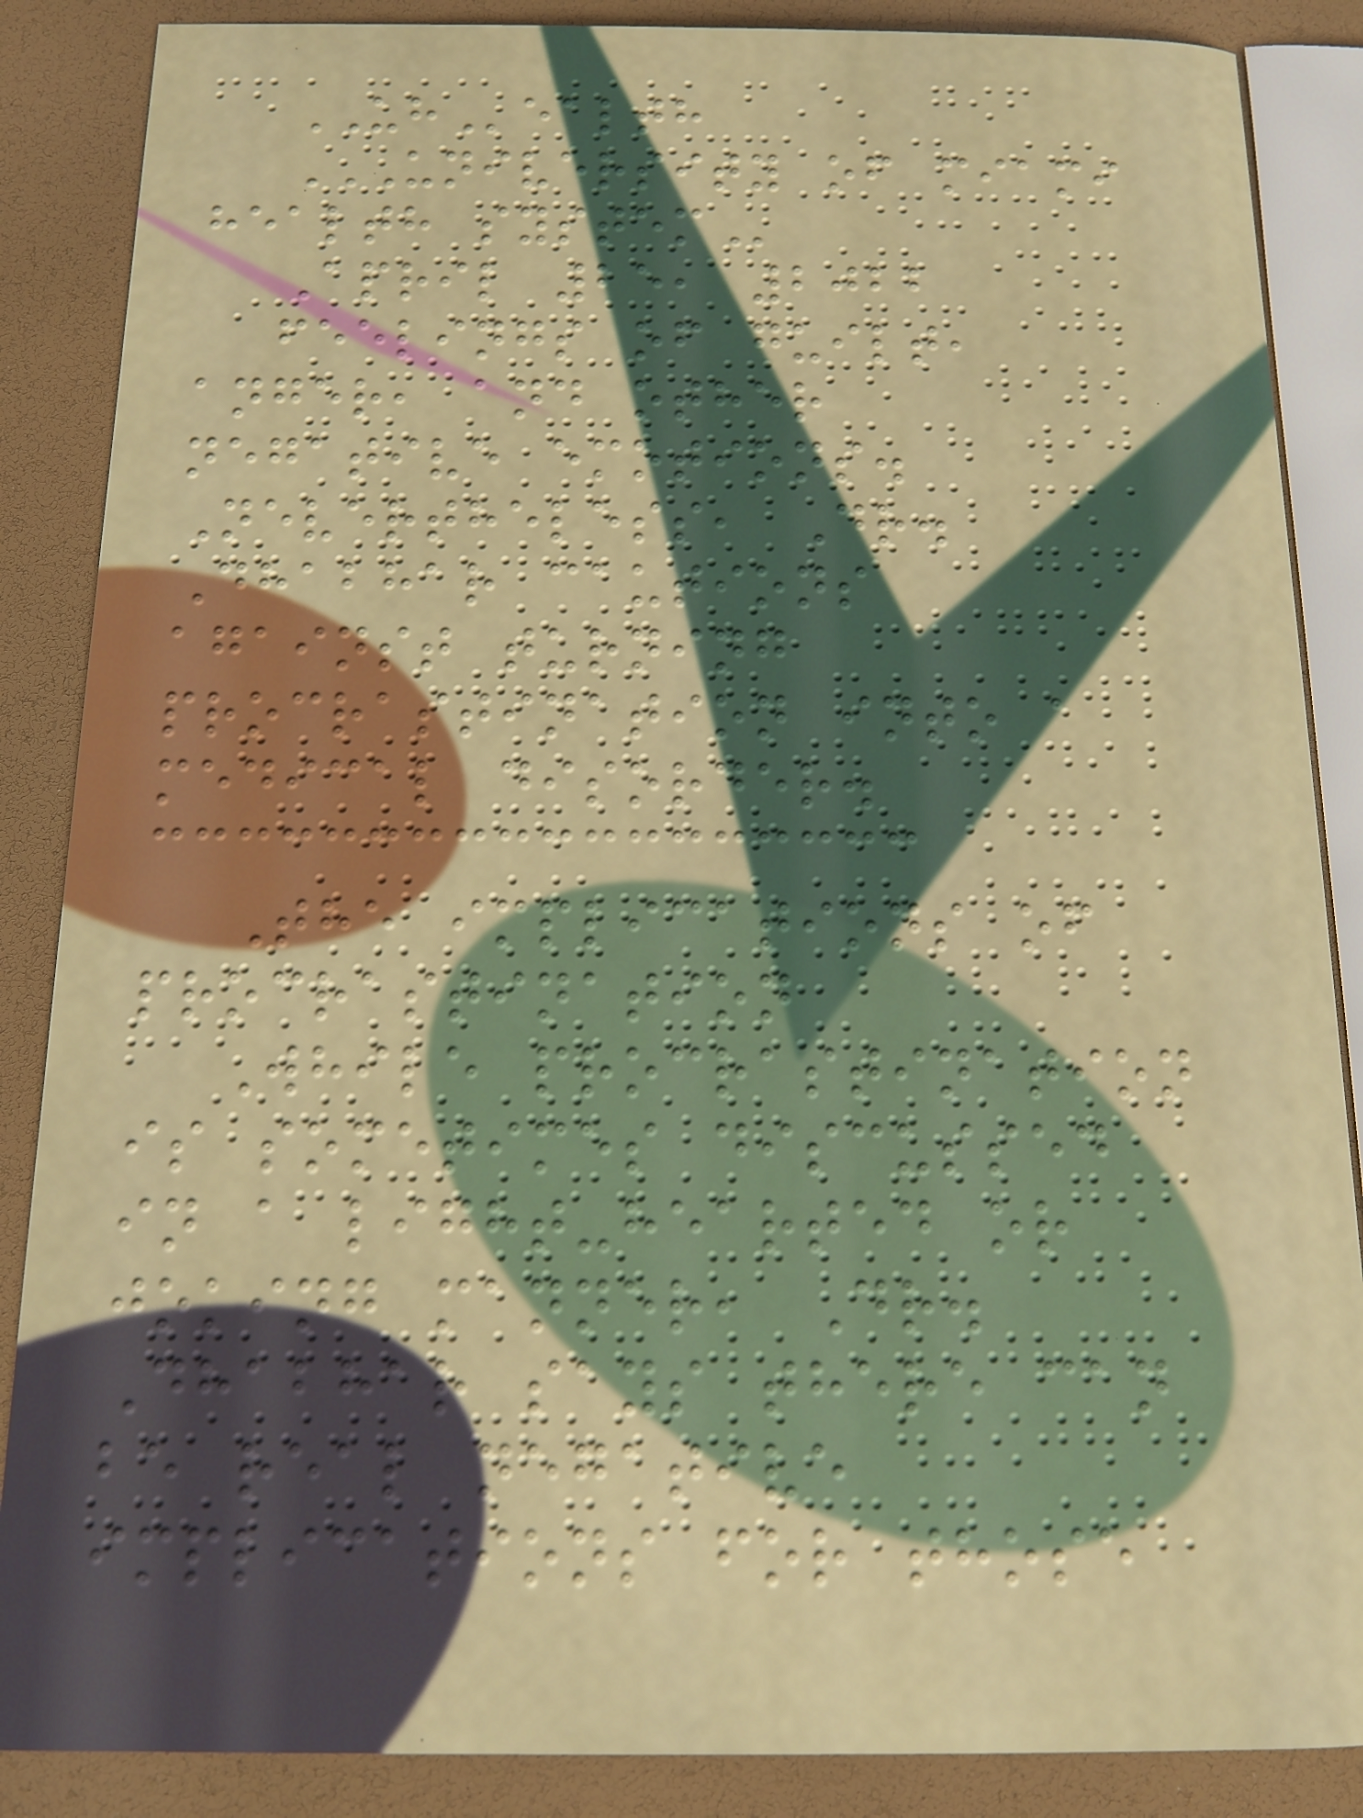UHealth
UNIVERSITY OF MIAMI
HEALTH SYSTEM
April 25, 2022
feelings of guilt,
anger, and other
negative emotions.
Nevertheless, Dr.
Dhabhar cautions
against turning
procrastination into a
medical disorder.
The implications of
procrastination
While procrastination
is sometimes discussed
in a light-hearted or
joking manner, Dr.
Dhabhar says there can
be real negative
implications for those
